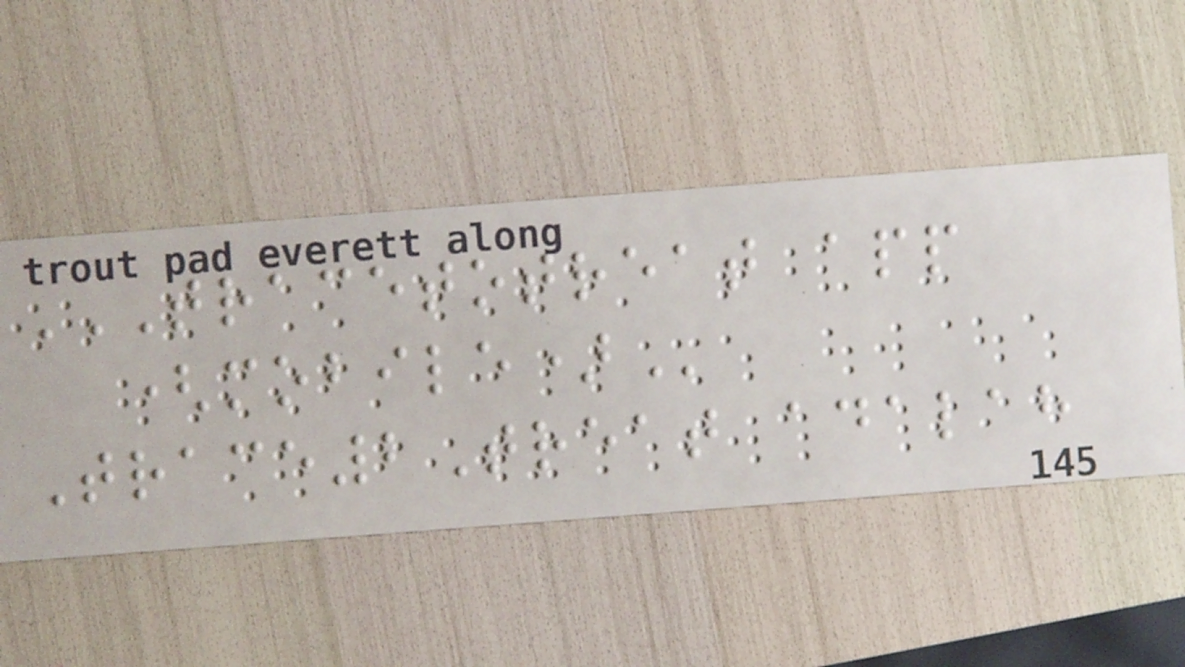TRACETOTREAT APP
(MOBILE)
Trace2Treat adalah
